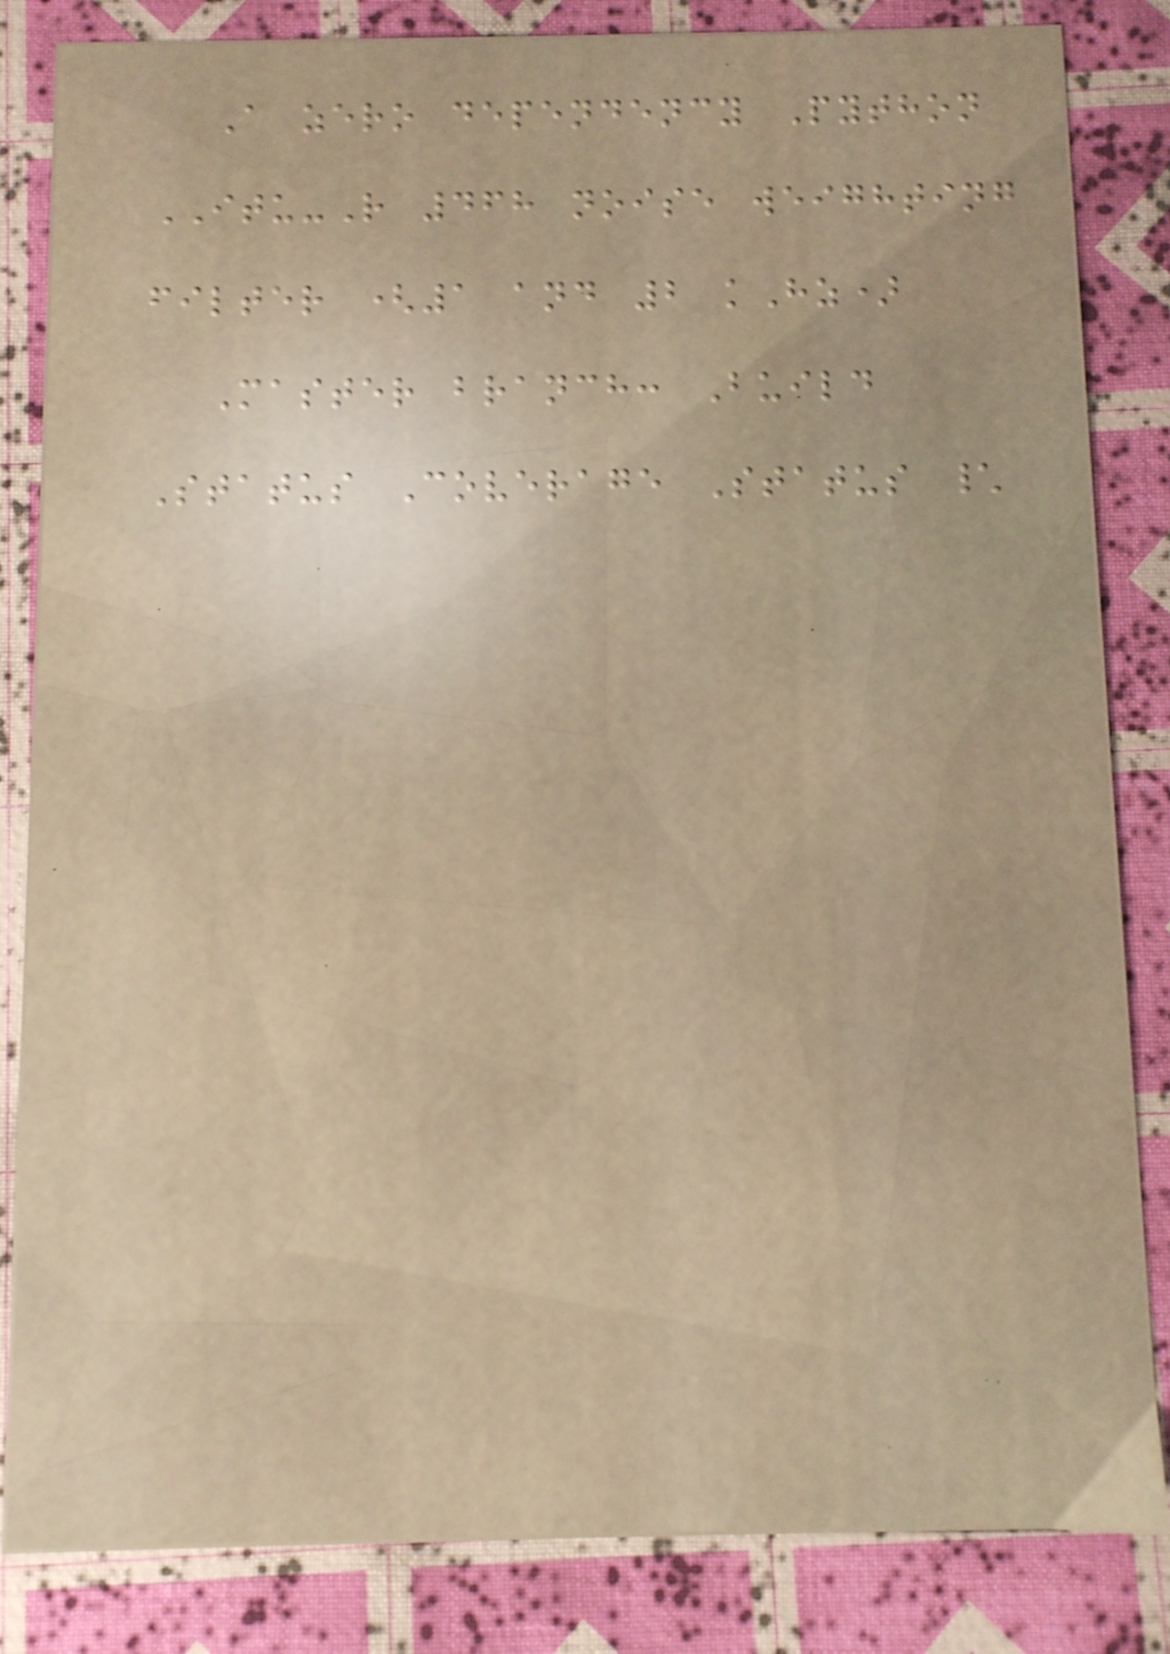A zero dependency Python
ITU-R 468 noise weighting
filter (1 and 2 kHz)
Master branch: Build
Status Coverage Status \
